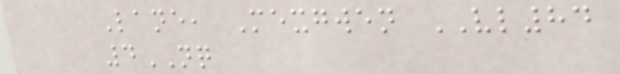Lane, Mexgwen VL84
4NQ
